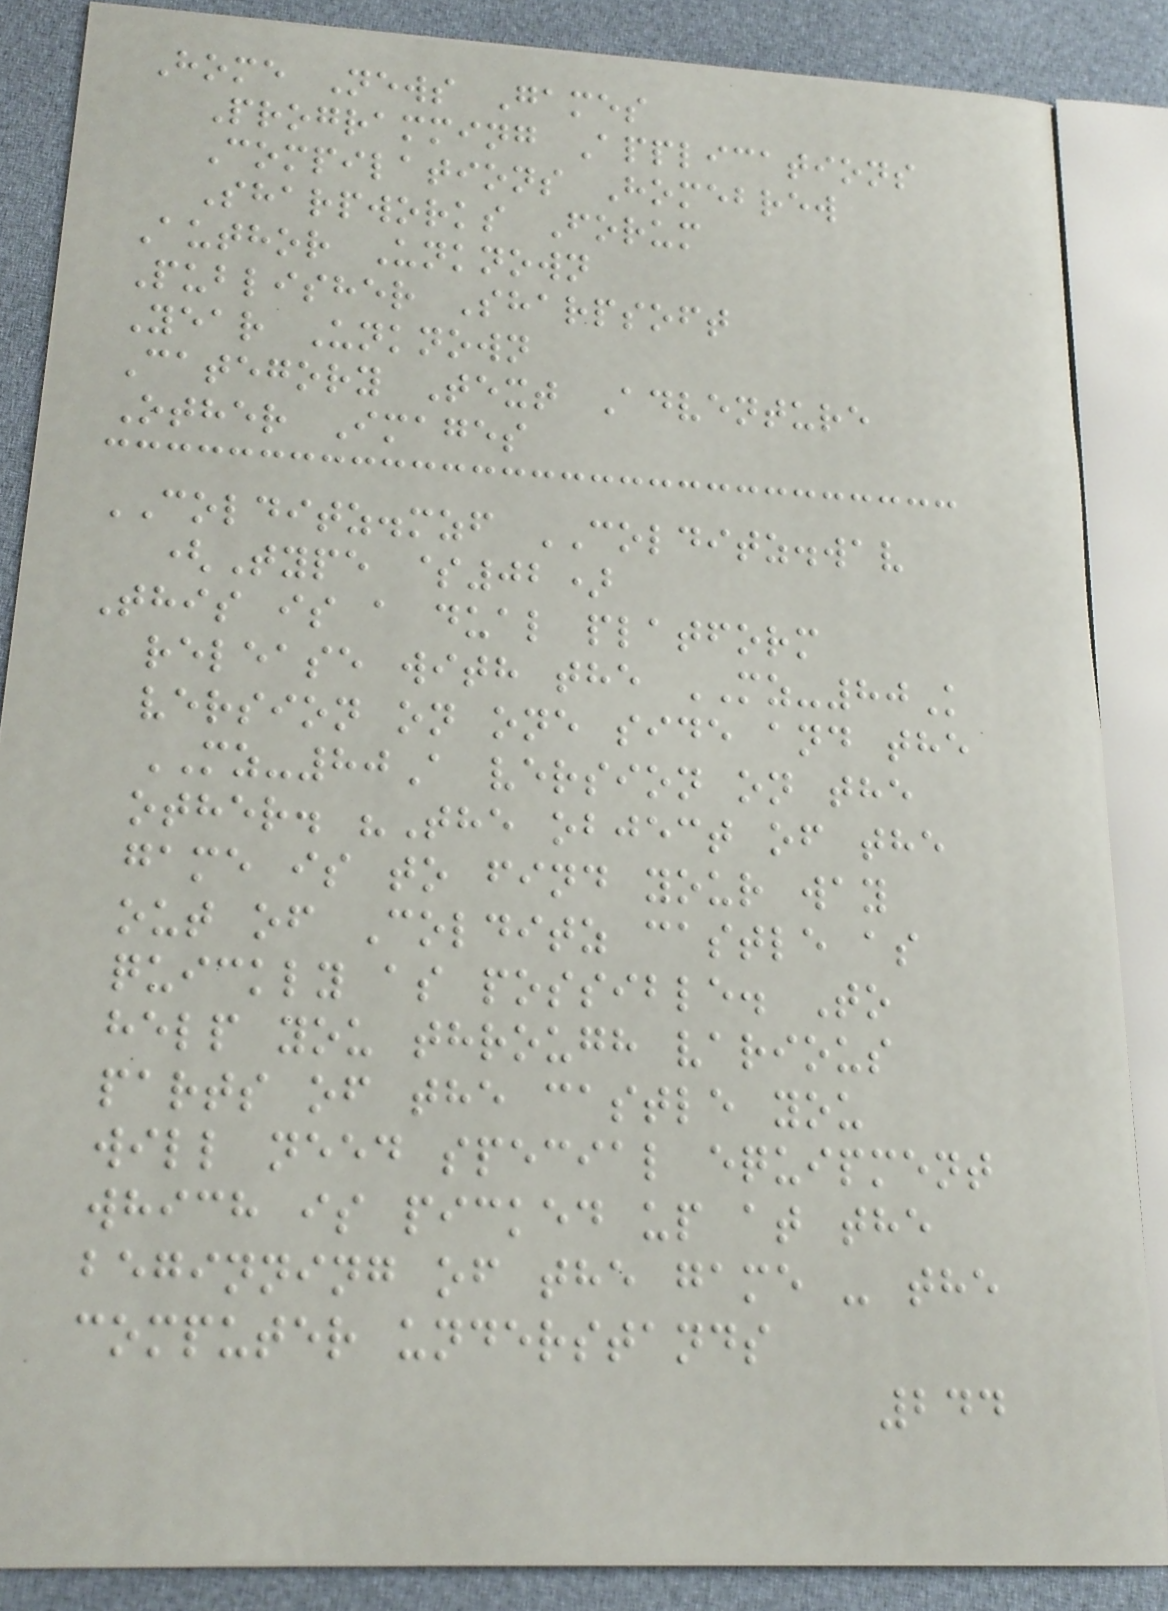Home News Games
Programming Applications
Compilations Homebrew
Sharpworks Forum
Author Unknown
Publisher Sharpsoft
Year Unknown
Category Text Adventure
Other Images
COLDITZ.mzf COLDITZ.wav
(Type $02)
This is a dual platform
release with the MZ-80K
version on one side and the
MZ-80A version on the
other. "The object of the
game is to find your way
out of Colditz castle as
quickly as possible. To
help you through various
parts of the castle you
will need special equipment
which is picked up at the
beginning of the game - the
computer understands
244
